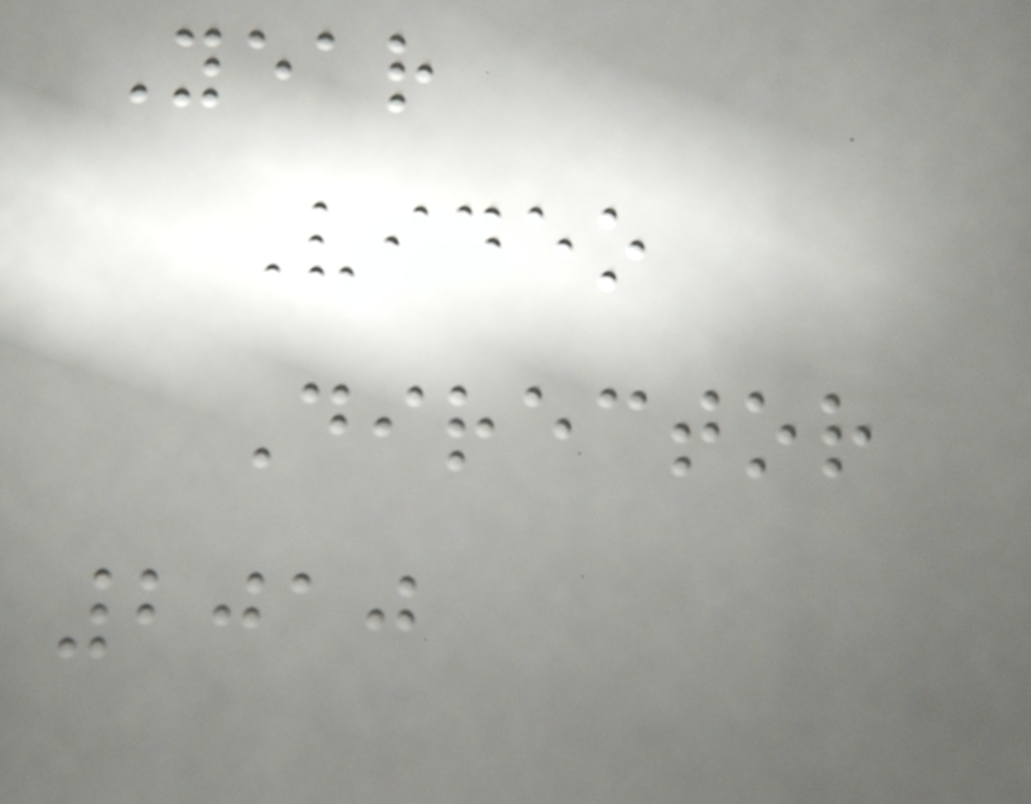Year
Video
Director
2010
